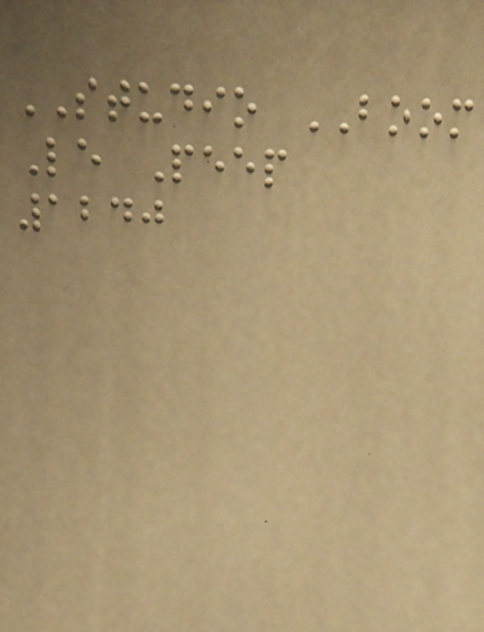STUDIO BOOM
Le Peep
1240
